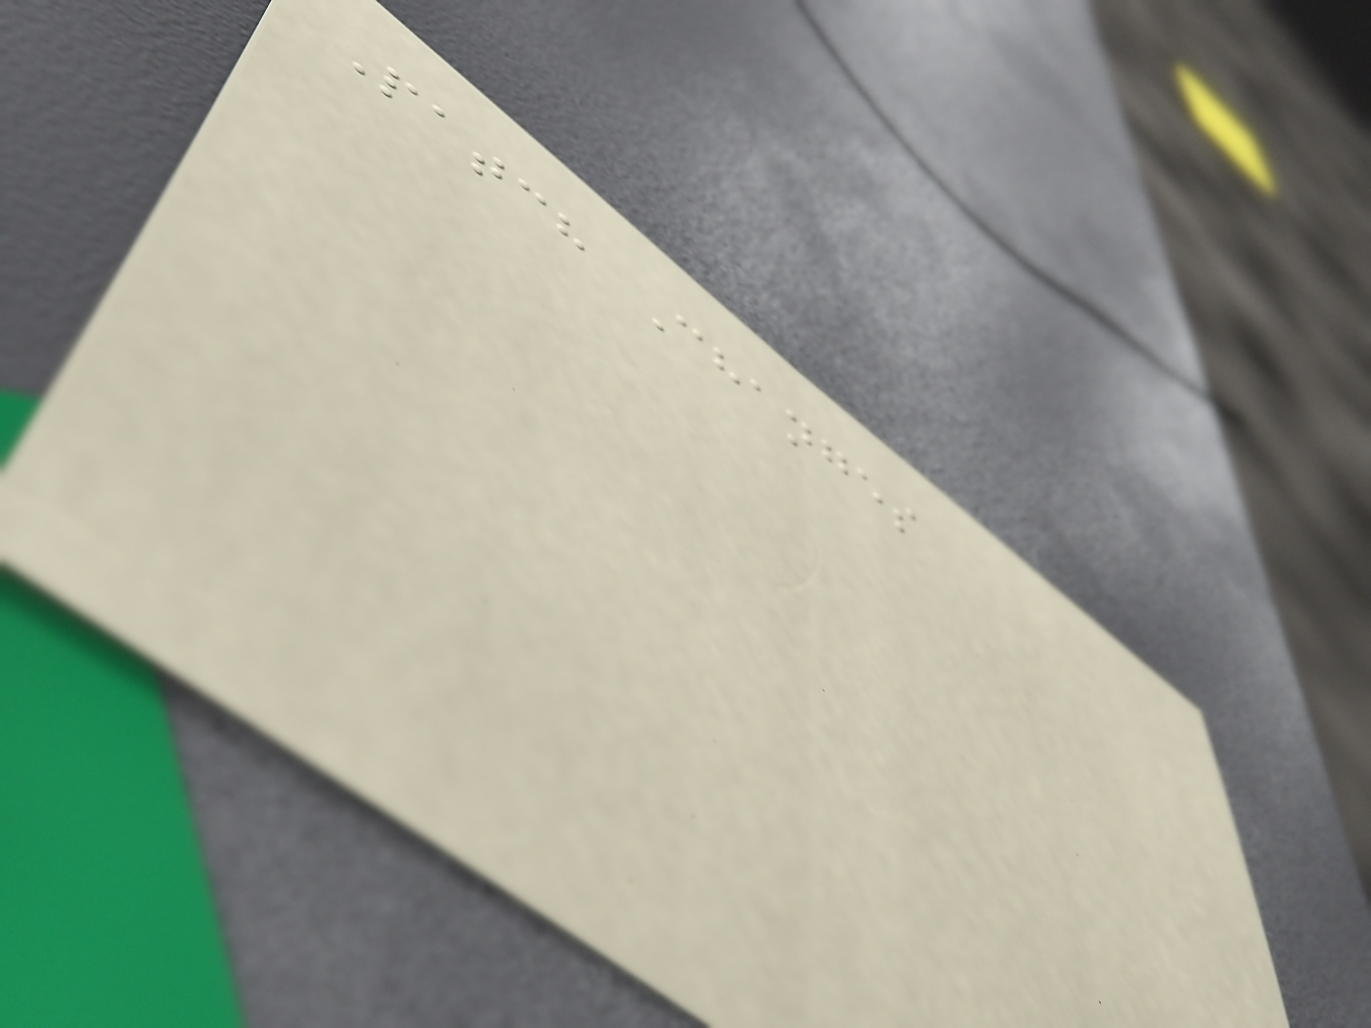Patch Changes
